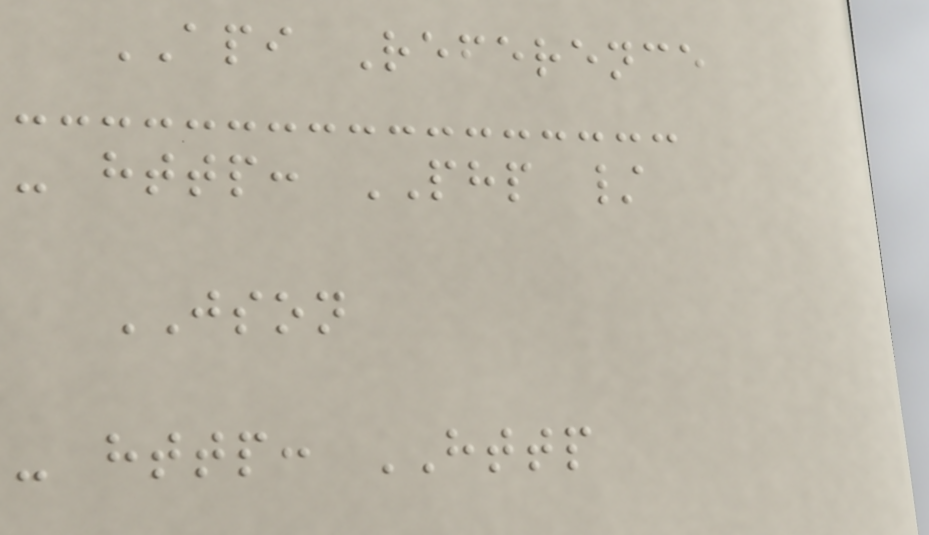API Reference
- http: PHP /
JSON
- http: HTTP
